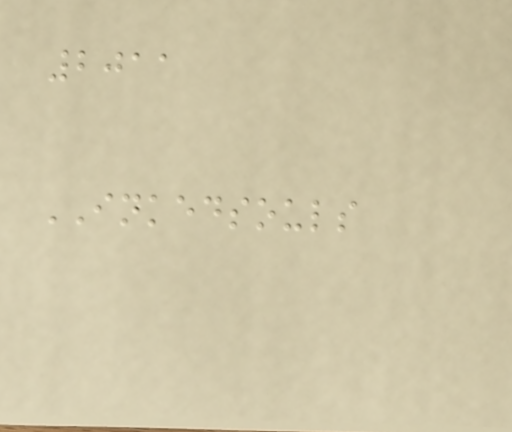2011
INKEDSOULS
